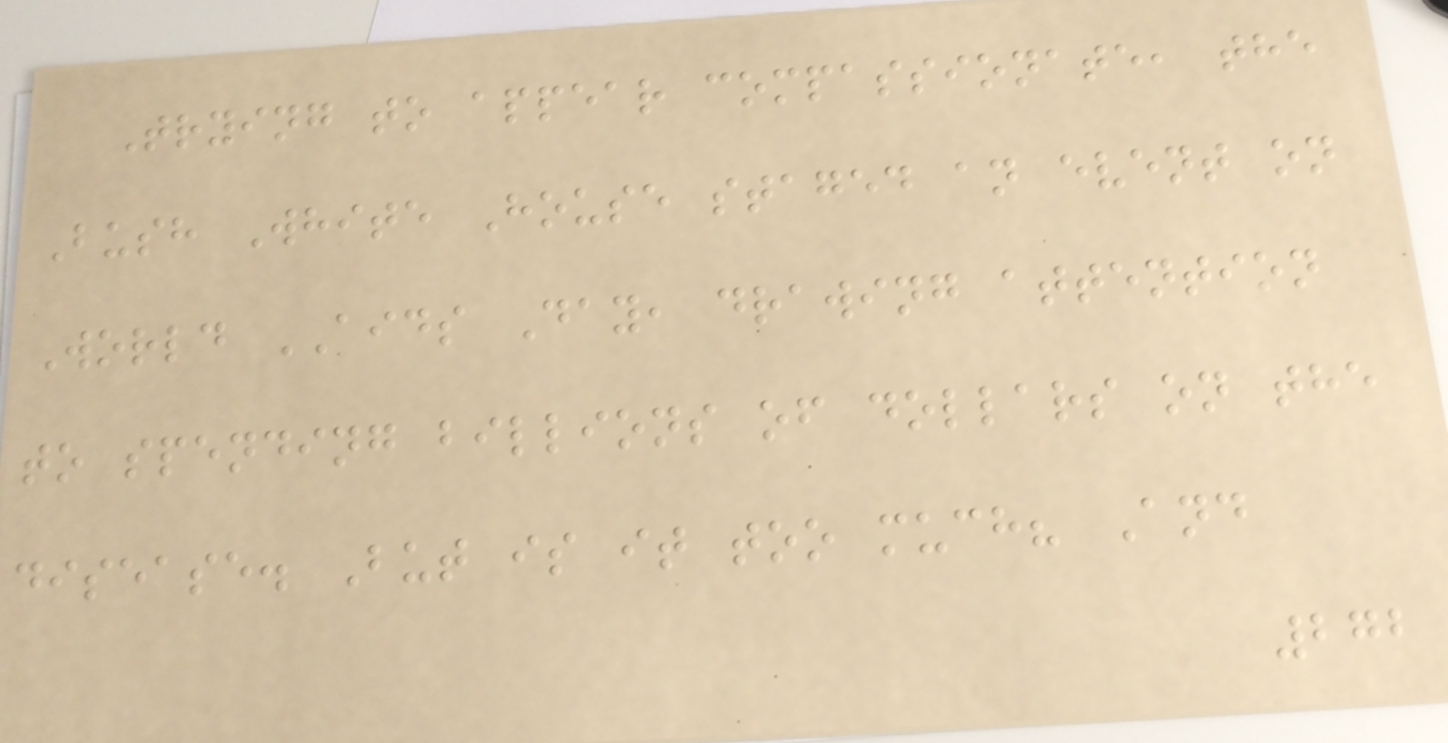Trying to appear compassionate, the
Bush White House staged an event on
World AIDS Day, drawing attention
to spending billions of dollars on the
disease. But is it too much? And
272
